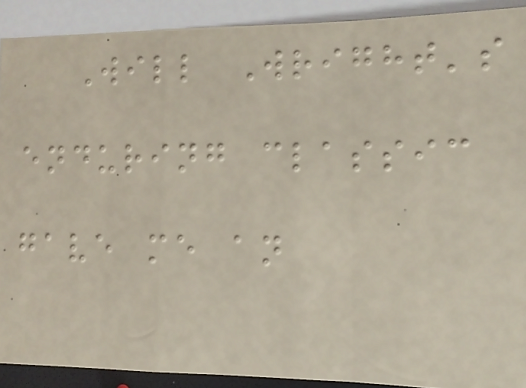Will Wright's
enduring classic
gave me an
